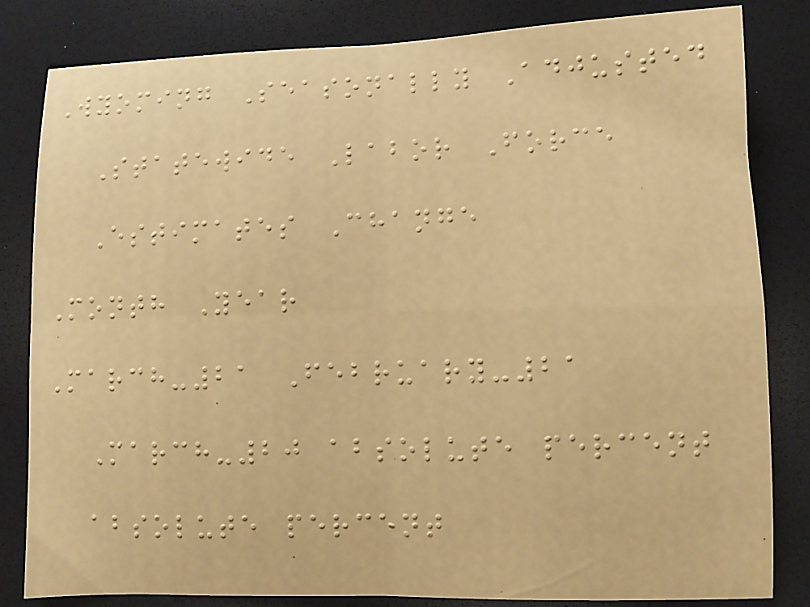Wyoming Seasonally Adjusted
Statewide Labor Force
Estimates Change
Month Year
March-21 February-21
March-20 absolute percent
absolute percent
